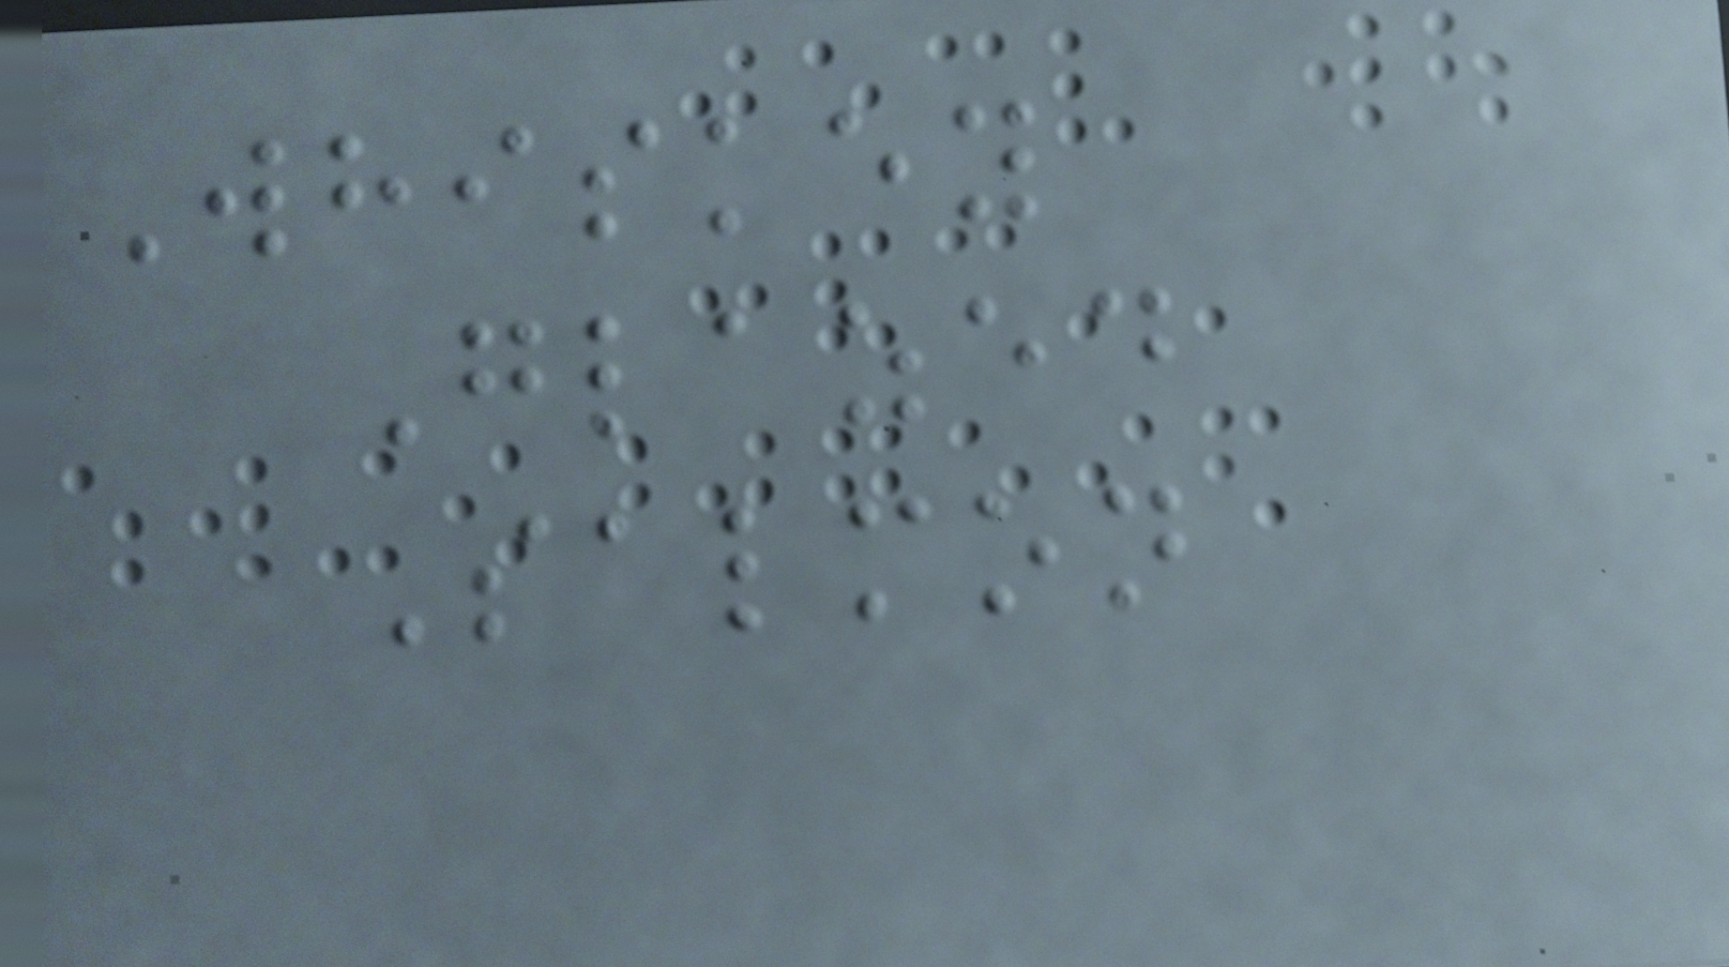Whiskey
Glazed
Salmon
